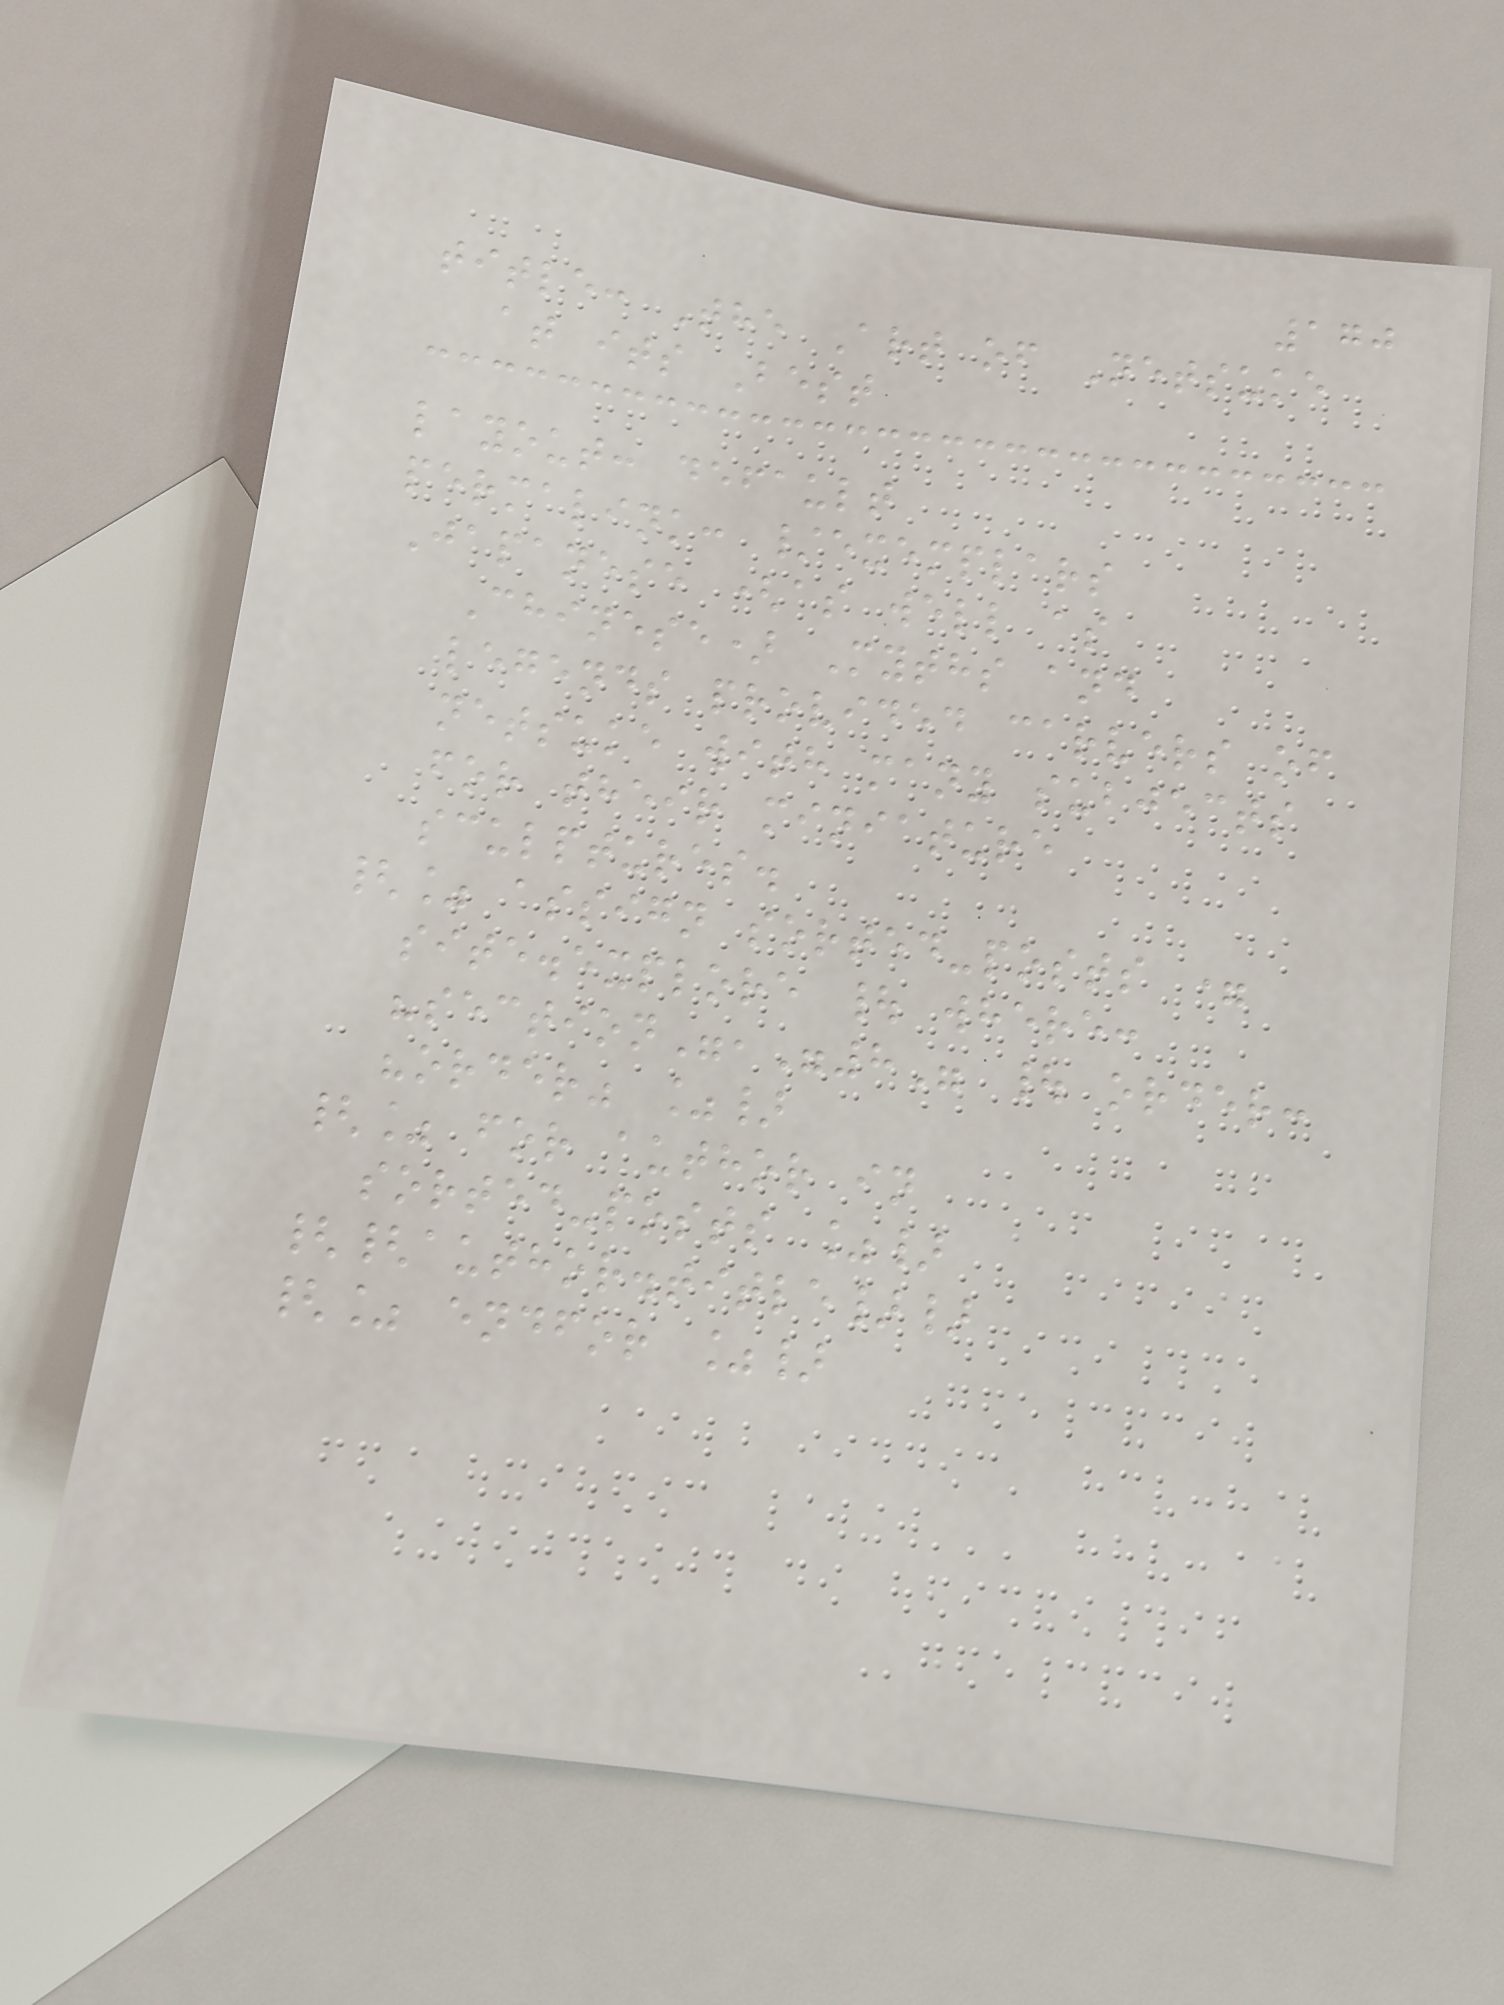170
title: The Art of Netsuke
at its Best
layout: default
permalink: /exemplars
Japanese (as well as
Chinese) Myths and
legends provided carvers of
netsuke with many subjects
for their miniature
sculptures.
{% assign sorted-posts =
site.explore | where:
"section","8" | order:
"order" %}
{% for author in
sorted-posts %}
{{author.title}}
{% endfor %}
